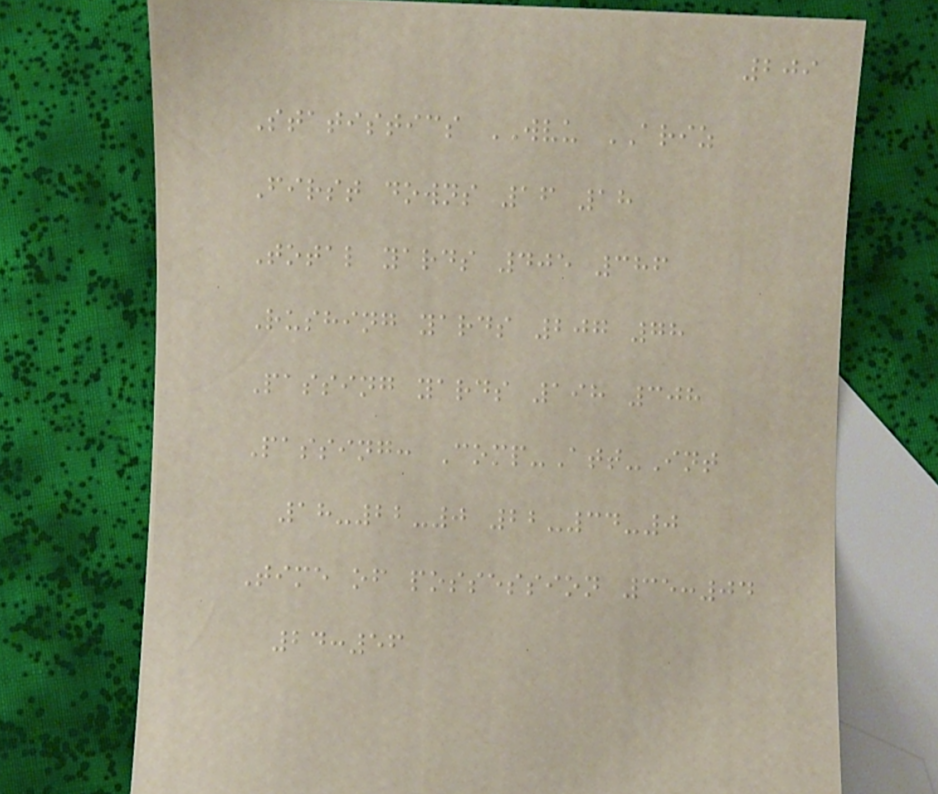209
Statistics WVU ARIZ
First downs 16 18
Total yards 405 386
Rushing yards 207 78
Passing yards 198 308
Passing: Comp-Att-Int
18-22-0 22-34-0
Time of possession 35:04
24:56
